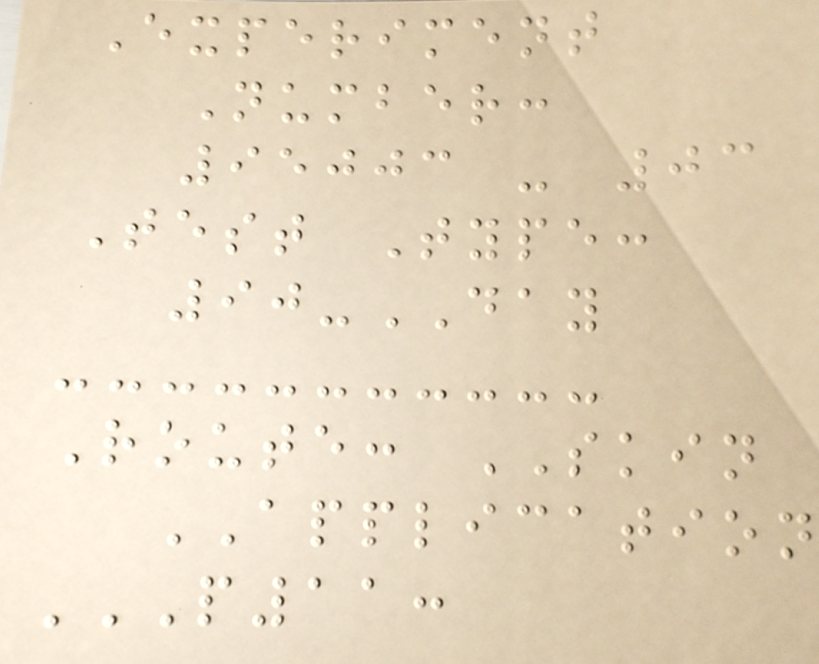Experiment
Number:
95003 - 03
Test Type:
90-DAY
Route: SKIN
APPLICATION
P11:
